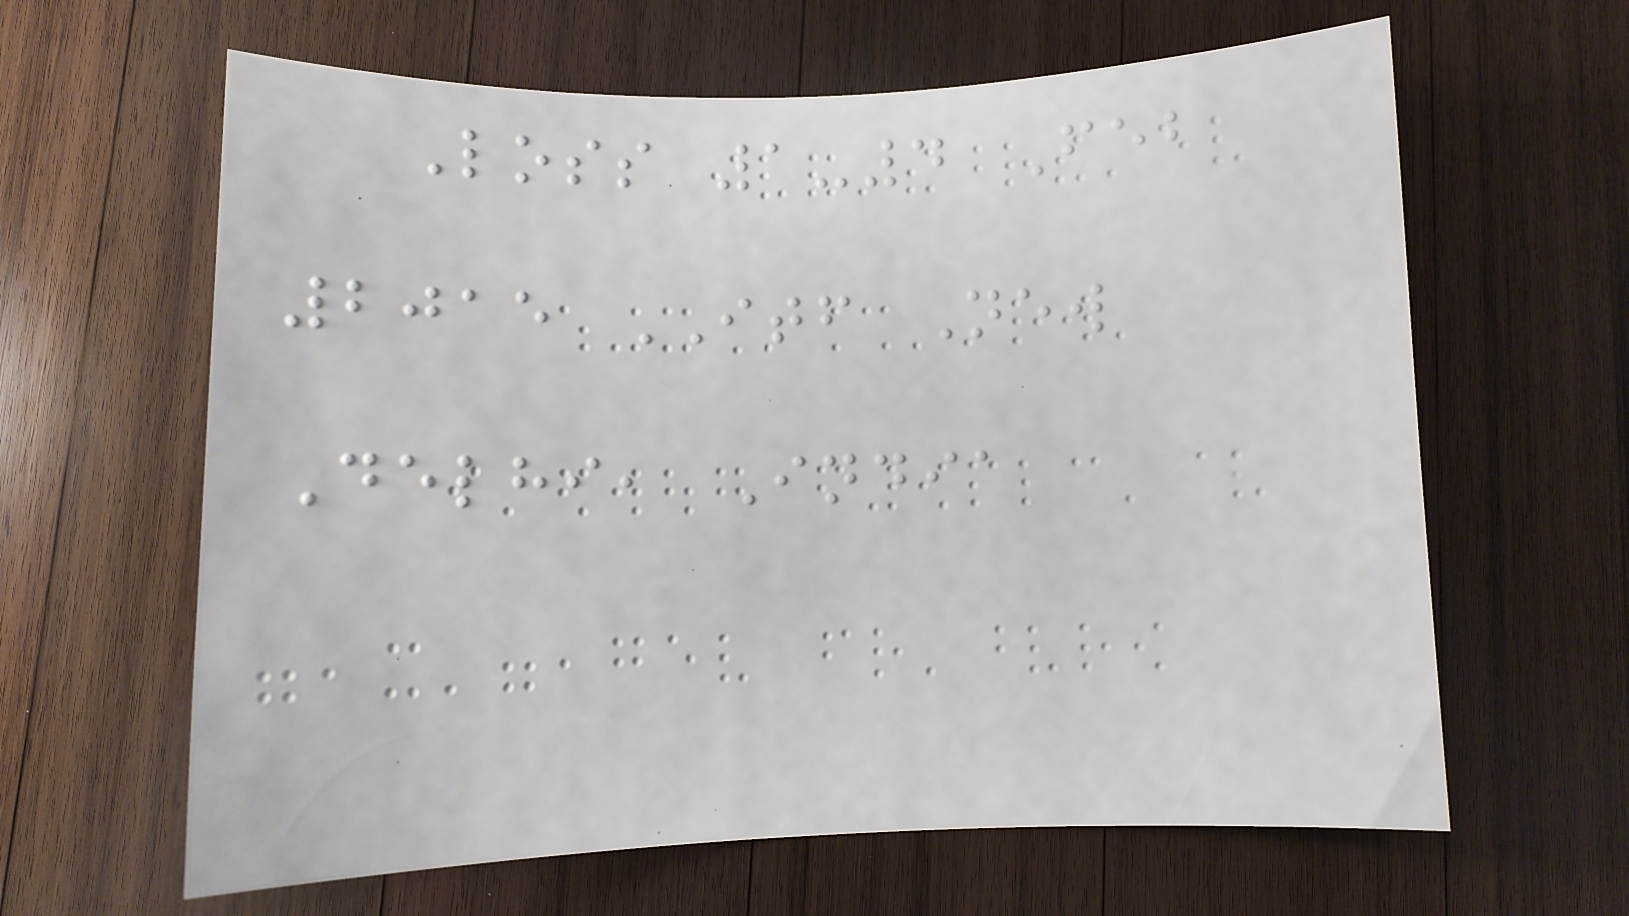Loss 1-4 Feb
2015 ITF New
Delhi, India
